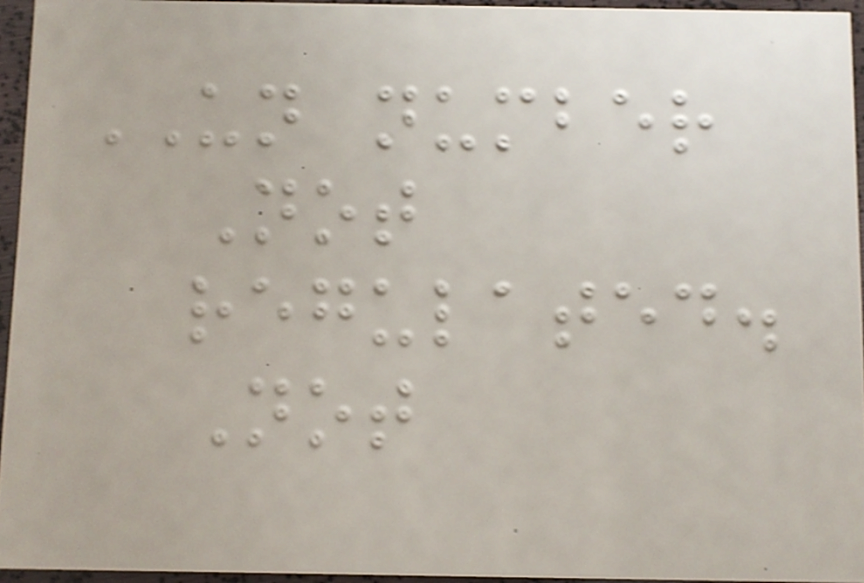UN number
Not
regulated.
Not
